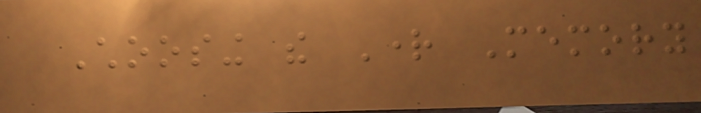Choosing the Right Memory
